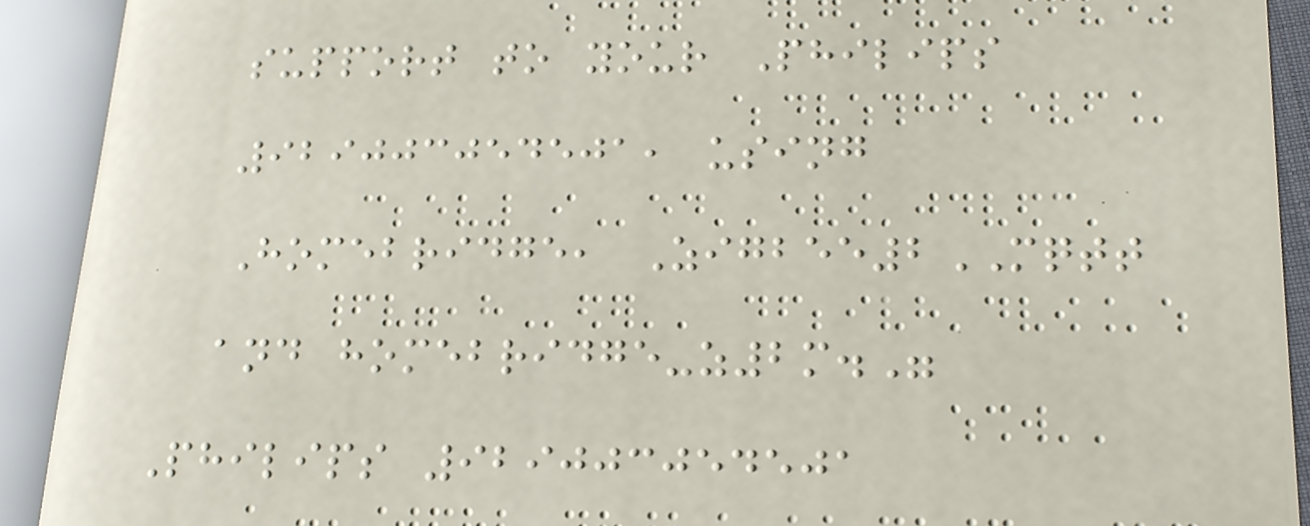support to your Philips
929003054501, using
Homebridge, Zigbee2MQTT
and homebridge-z2m."
Philips 929003054501
